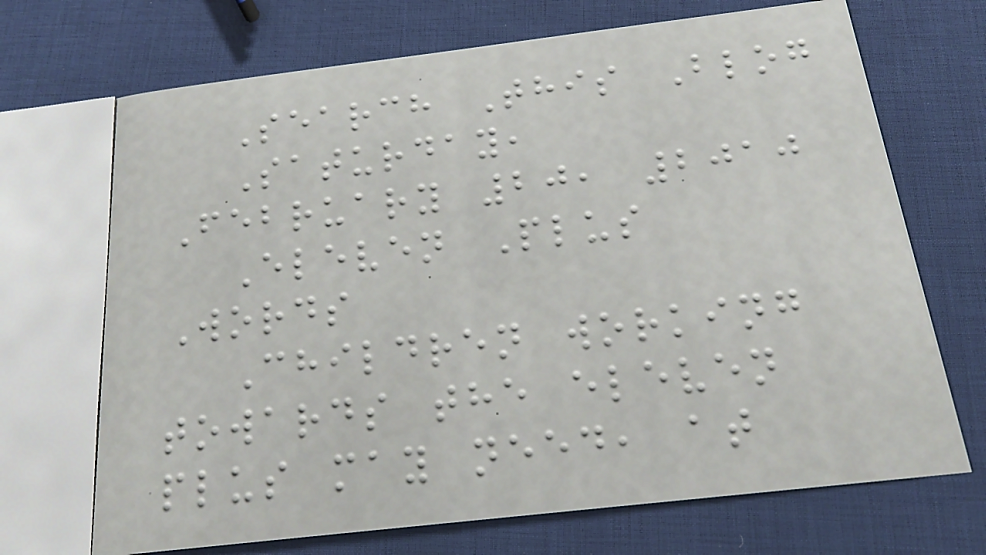Search This Blog
Saturday,
February 20, 2010
Eleven Plus
Words
Children working
towards the eleven
plus may need, at
